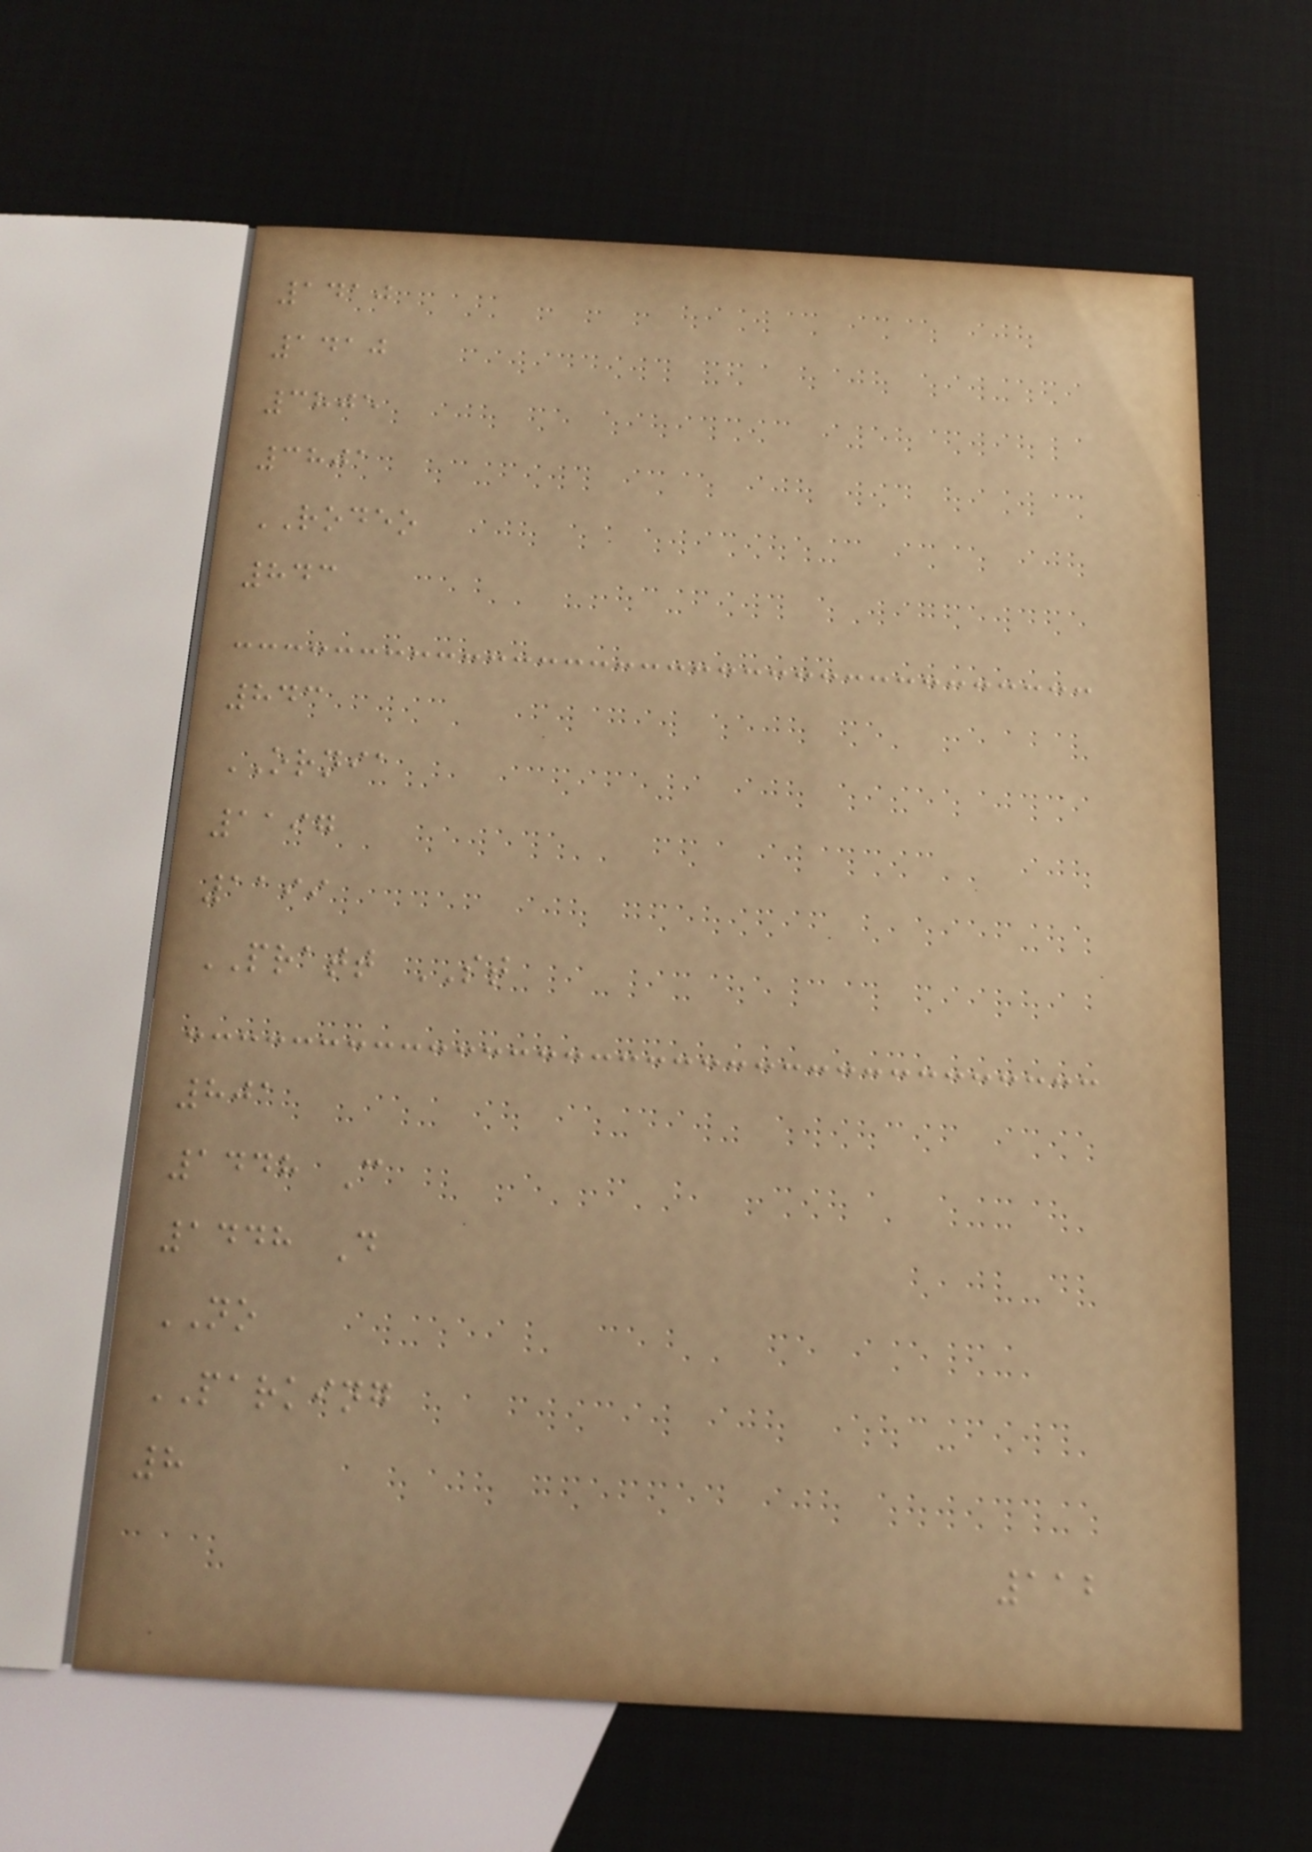1410
1410
3805
3801
RODEO
843
843
ORNIA
1197
1199
PRATT ST
801
1448 C
1448 D
NO
PARKING
8
112
